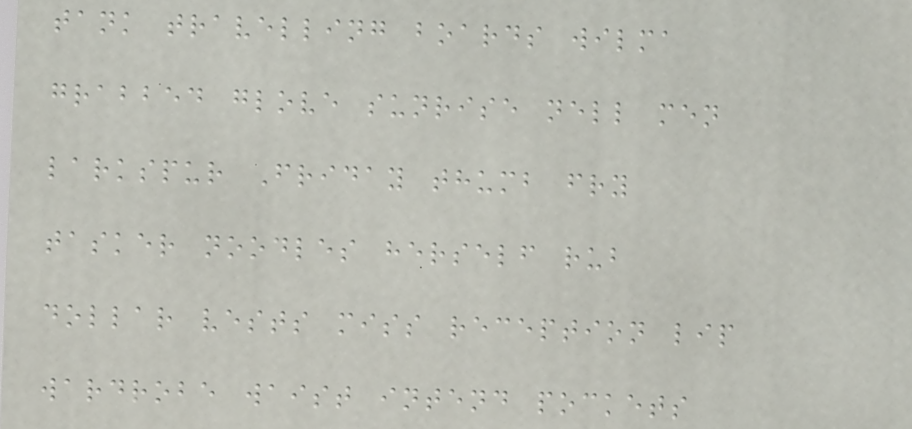tank travelling boards wilma
grabbed glove sunrise nell men
larkspur Friday thumb fry
tasker noodles herself rub
dollar vests miss reception lip
wardrobe waist intend pockets
